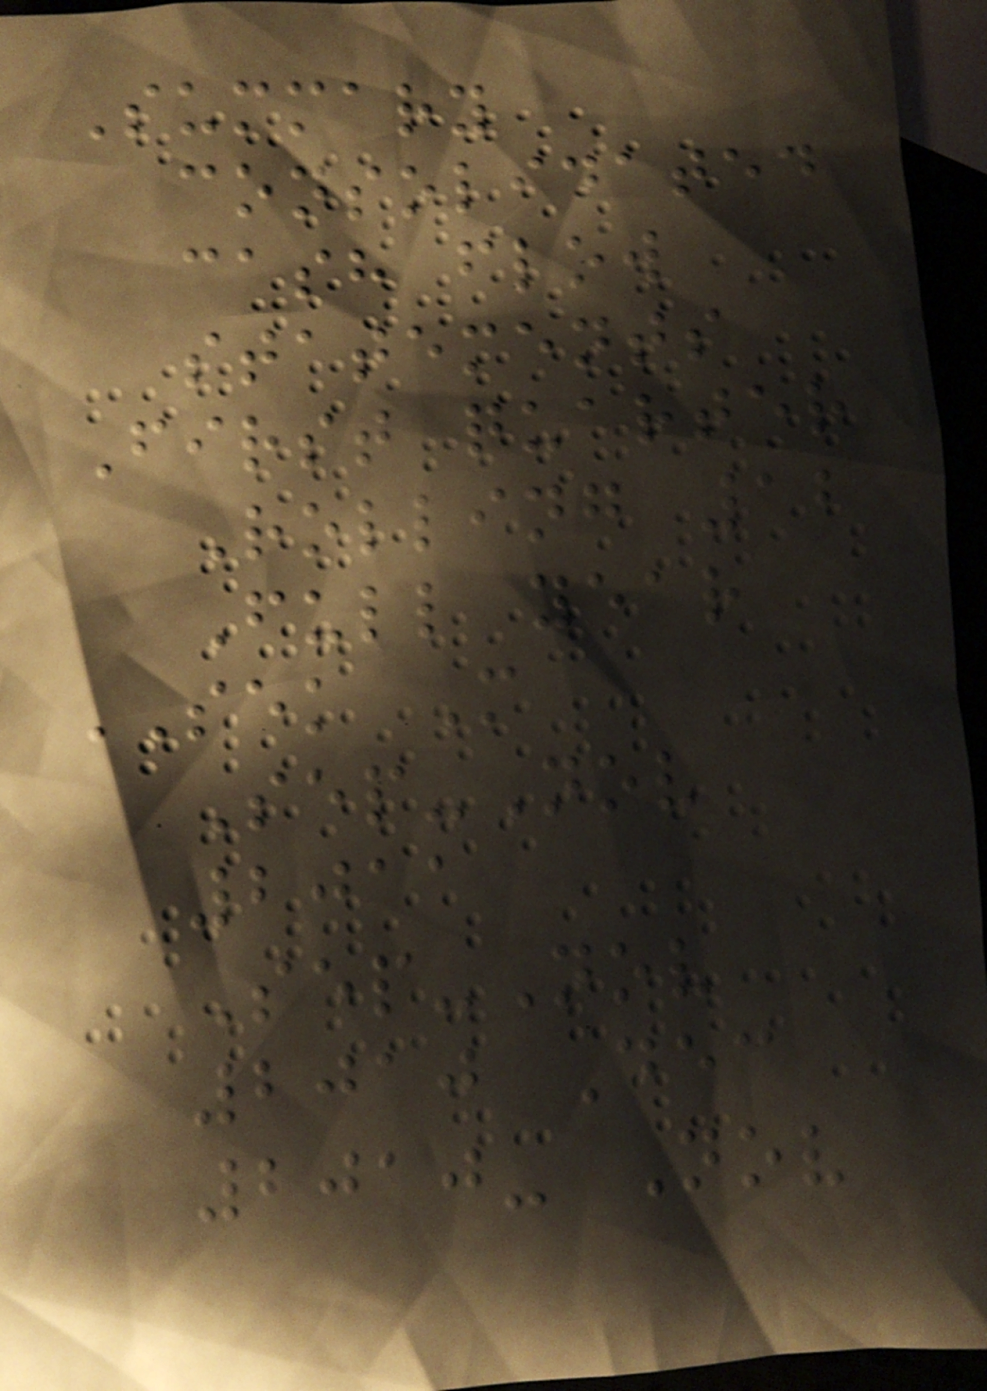Summary
consolidated
cash flow
statements
First quarter
Rolling 12
Full year
SEK M
Sep-Nov
2011
Sep-Nov
2010 Dec
2010- Nov
